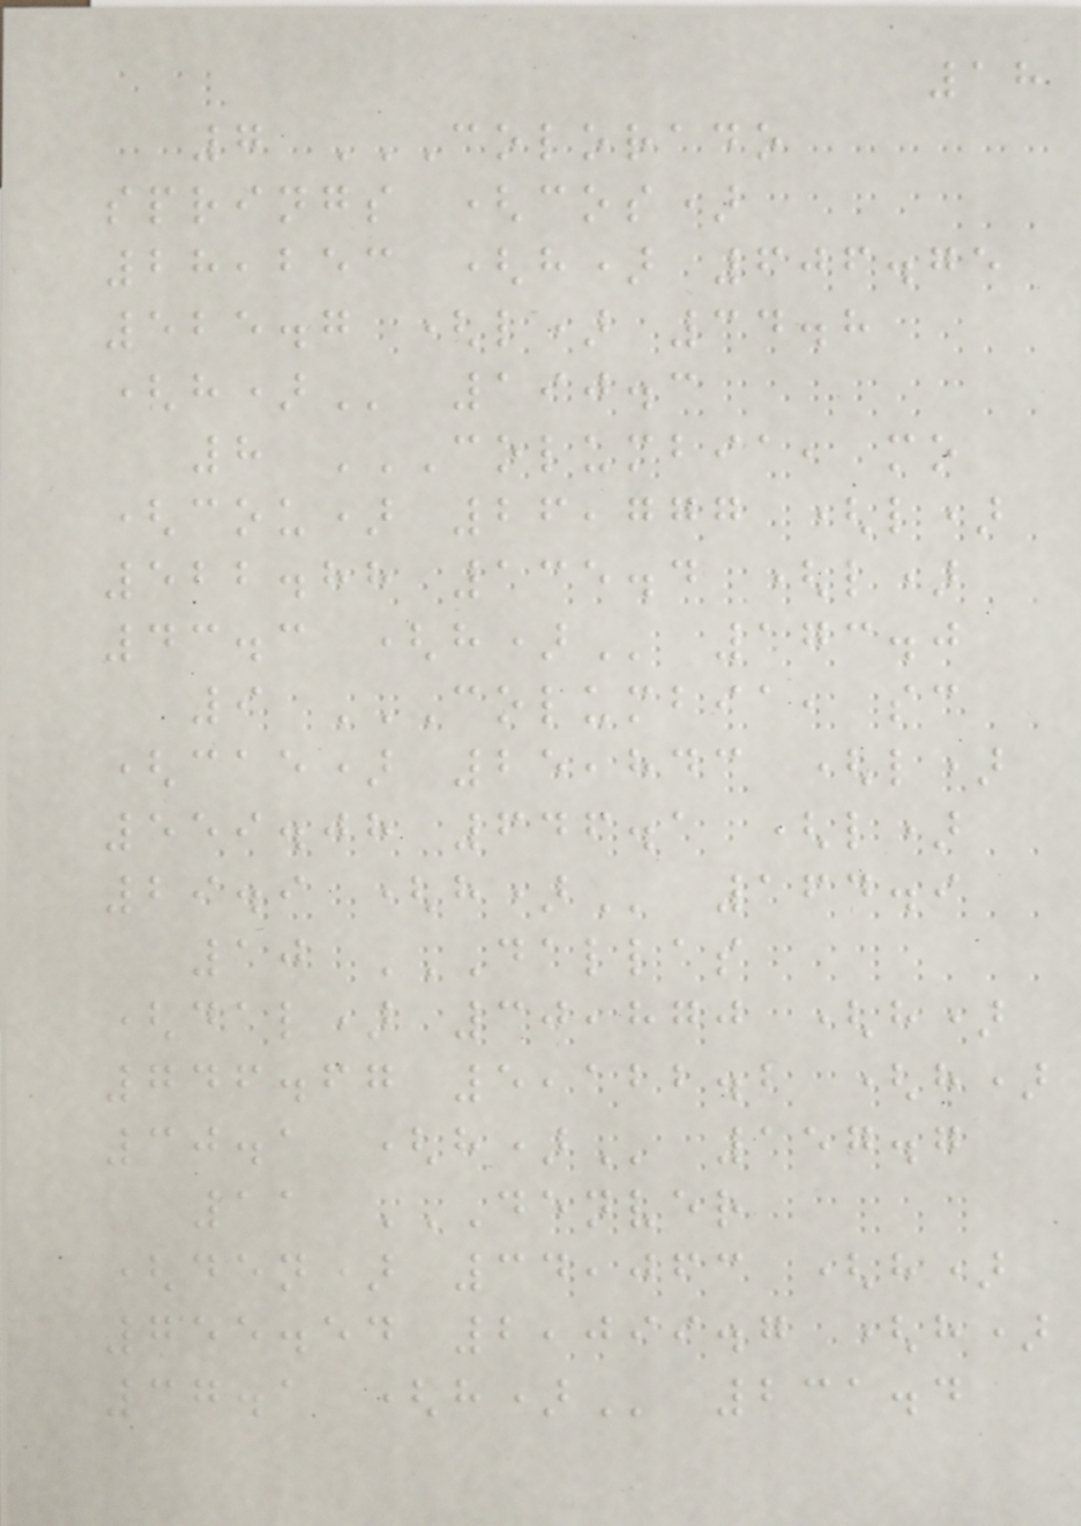18
7 COLORADO
SPRINGS (COS)
28,253 (H) 606.75
525.7 (L) 34.8
(H) 190.3
8 COLUMBIA, MO
(COU) 26,777 (L)
522.88 135.4 (L)
43.3 (H) 173.0
9 COLUMBIA, SC
(CAE) 25,843 (L)
559.08 646.1 (L)
29.9 (H) 164.9
10 DALLAS
(DAL) 30,870 (H)
746.67 5,122.2 (H)
30.1 (H) 157.7
11 DENVER
(DEN) 34,063 (H)
755.54 2,099.7 (H)
37.1 (H) 231.4
